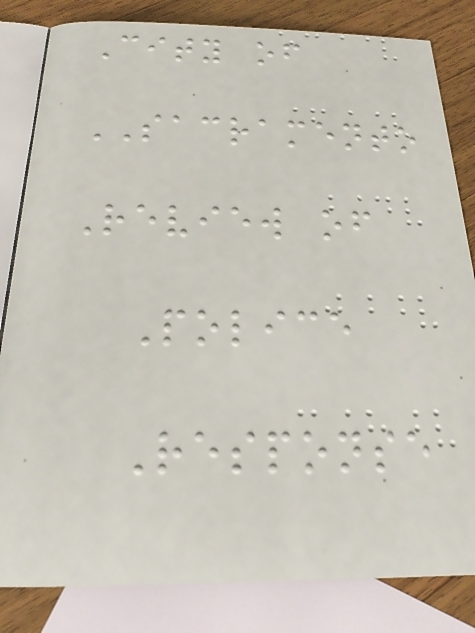City of
SACRAMENTO
Review of
Police
Response
